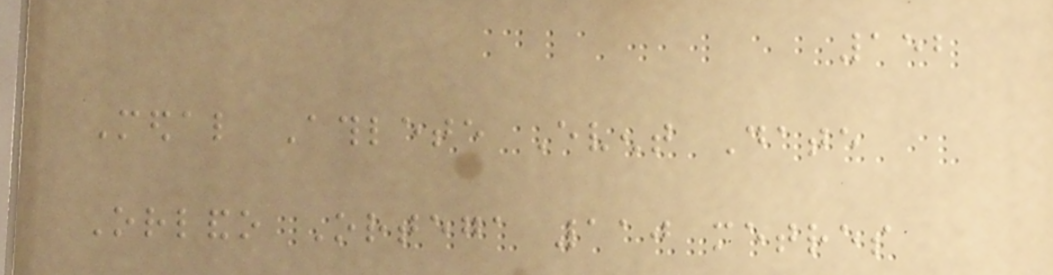152
Medal Athlete Event Date
Orlando Ortega 110 metres
